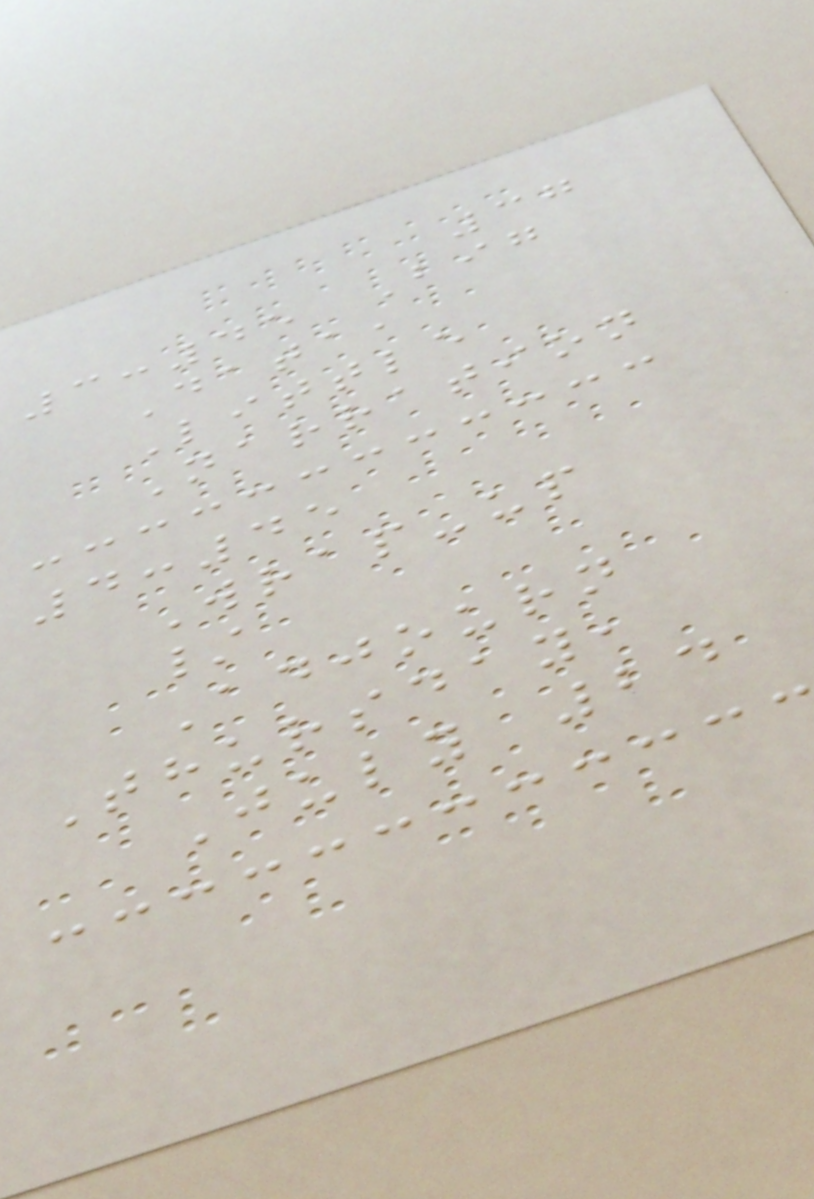37
3:45 Big
Data,
Little
Narration
4:45
Wrap-up
/
Adjourn
Thursday,
July 24
